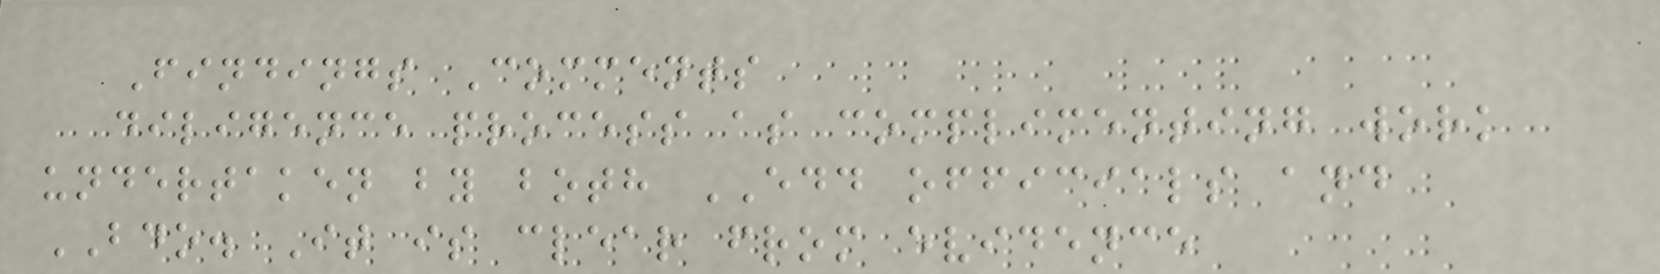Findings Comments
diligence process as complimenting work
undertaken by both EDD officials and
BDO. It is clear from evidence
